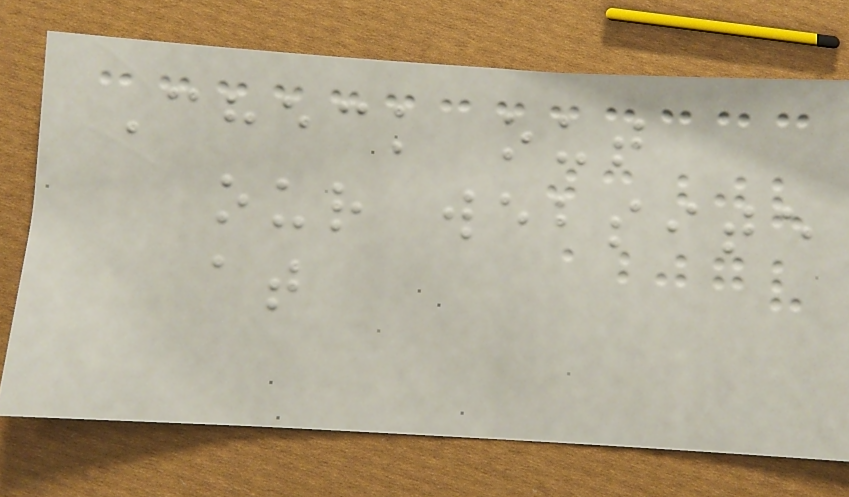Check out
our website
at
